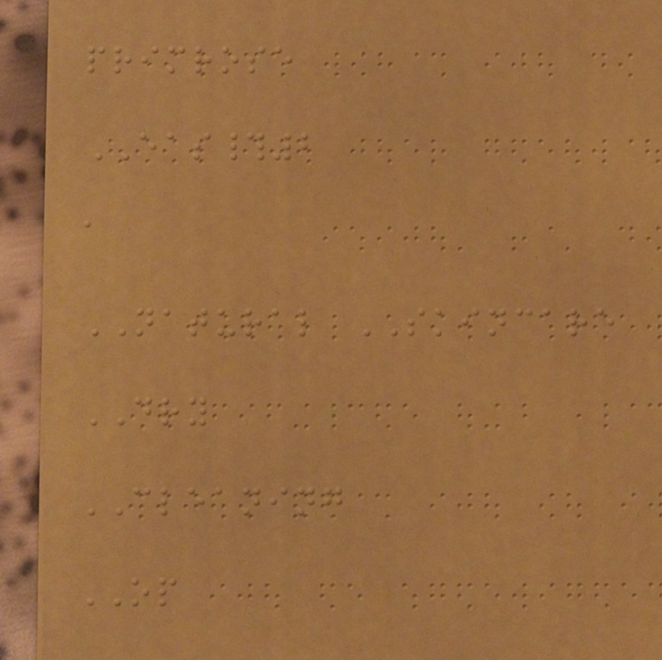primrose
EAS#2
a
NATURAL SKINCARE
DRY
CLEANING
OP
